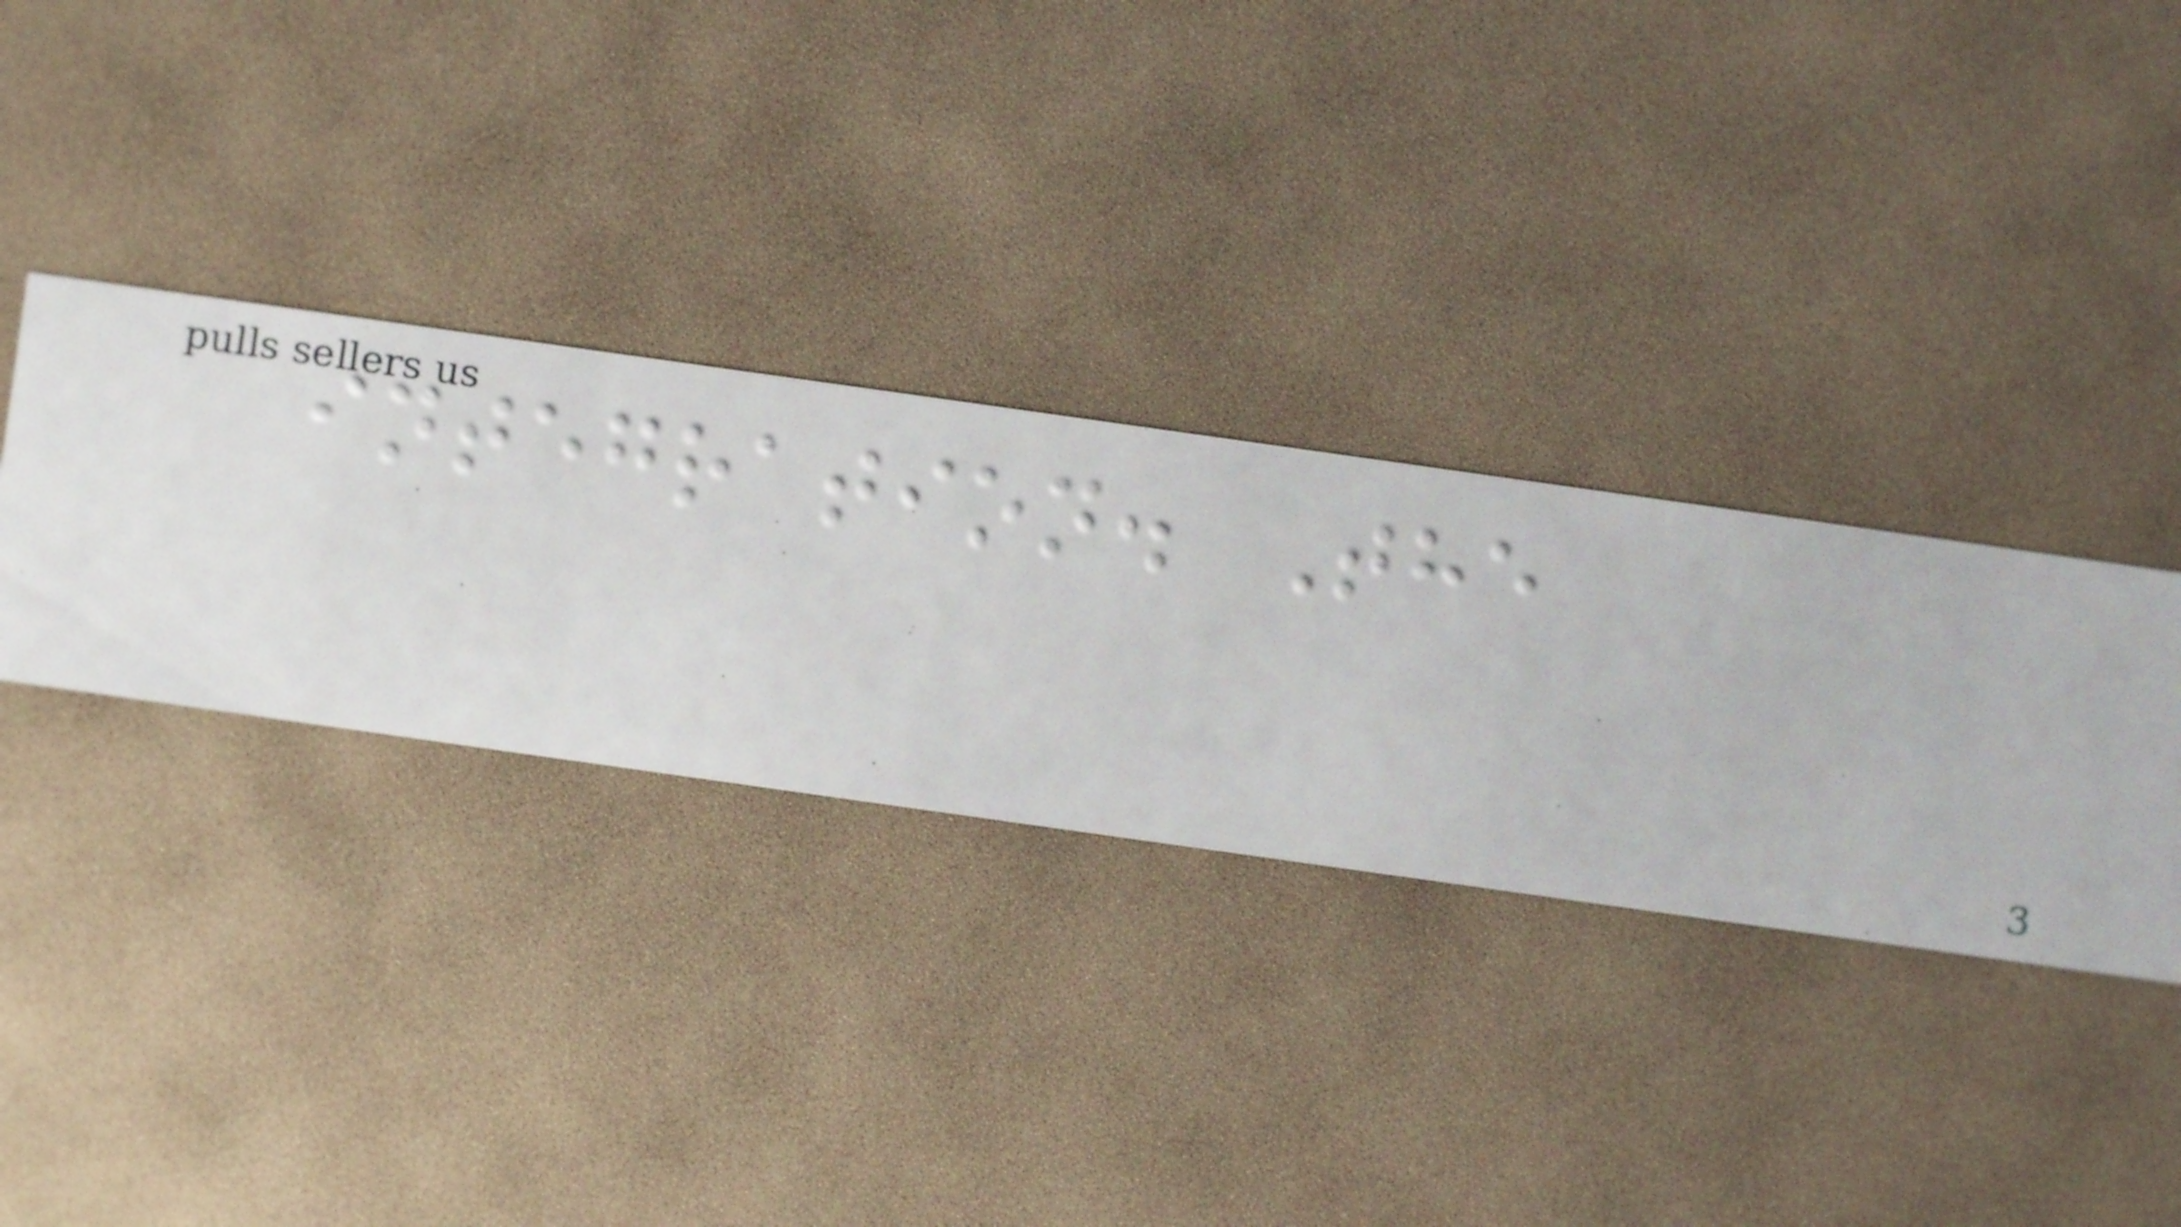integration. The
